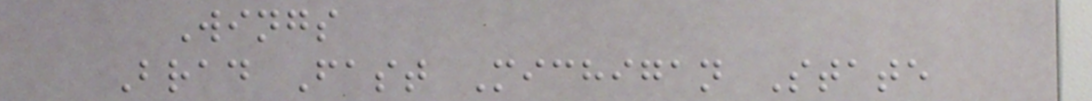Wings
Brad Fast Michigan State
